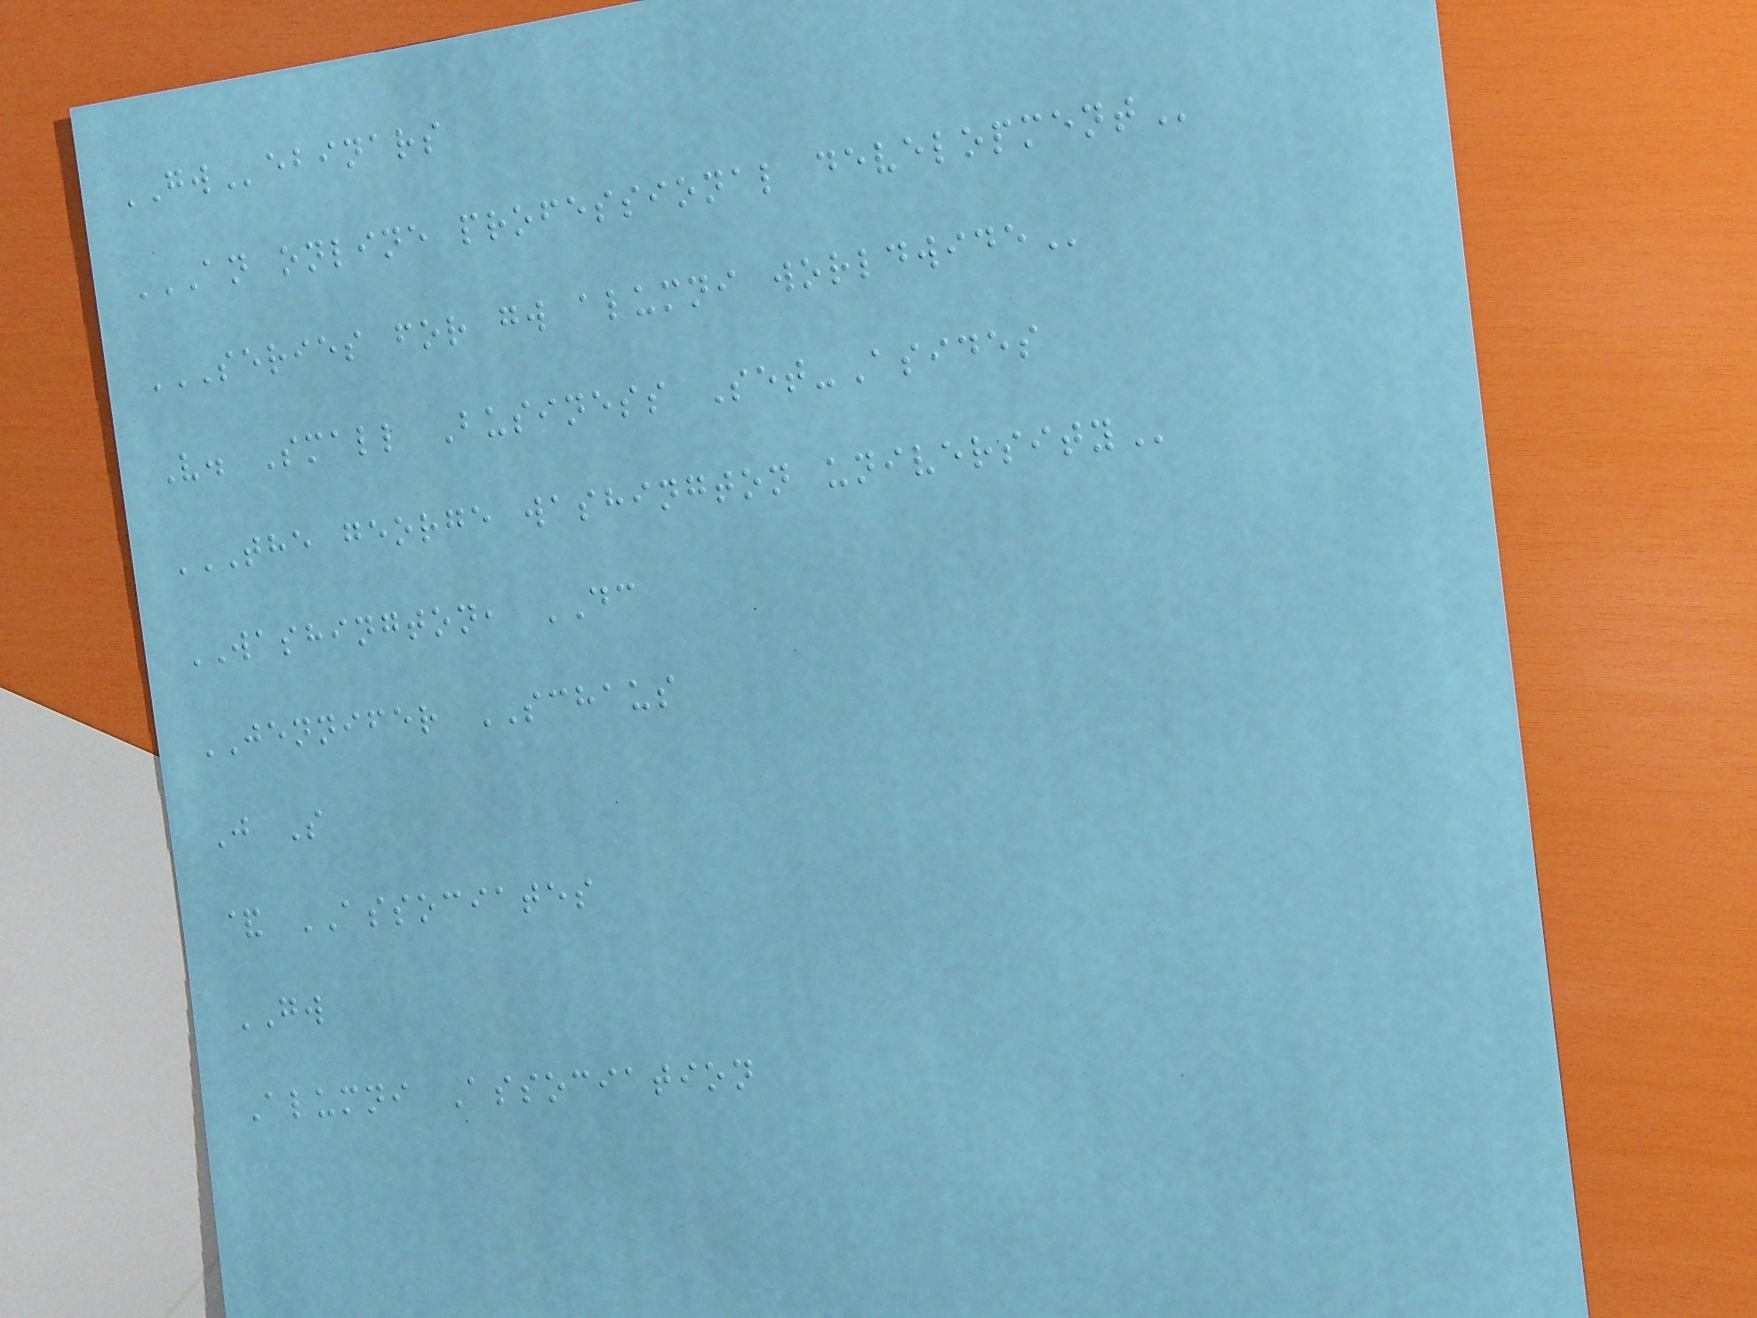GWebinars
AN ONLINE PROFESSIONAL DEVELOPMENT
SERIES FOR GW ALUMNI WORLDWIDE
V. Small Business Set-Asides
THE GEORGE WASHINGTON UNIVERSITY
WASHINGTON, DC
JENNIFER SCHAUS
J S
& ASSOCIATES
GW
Alumni Association
